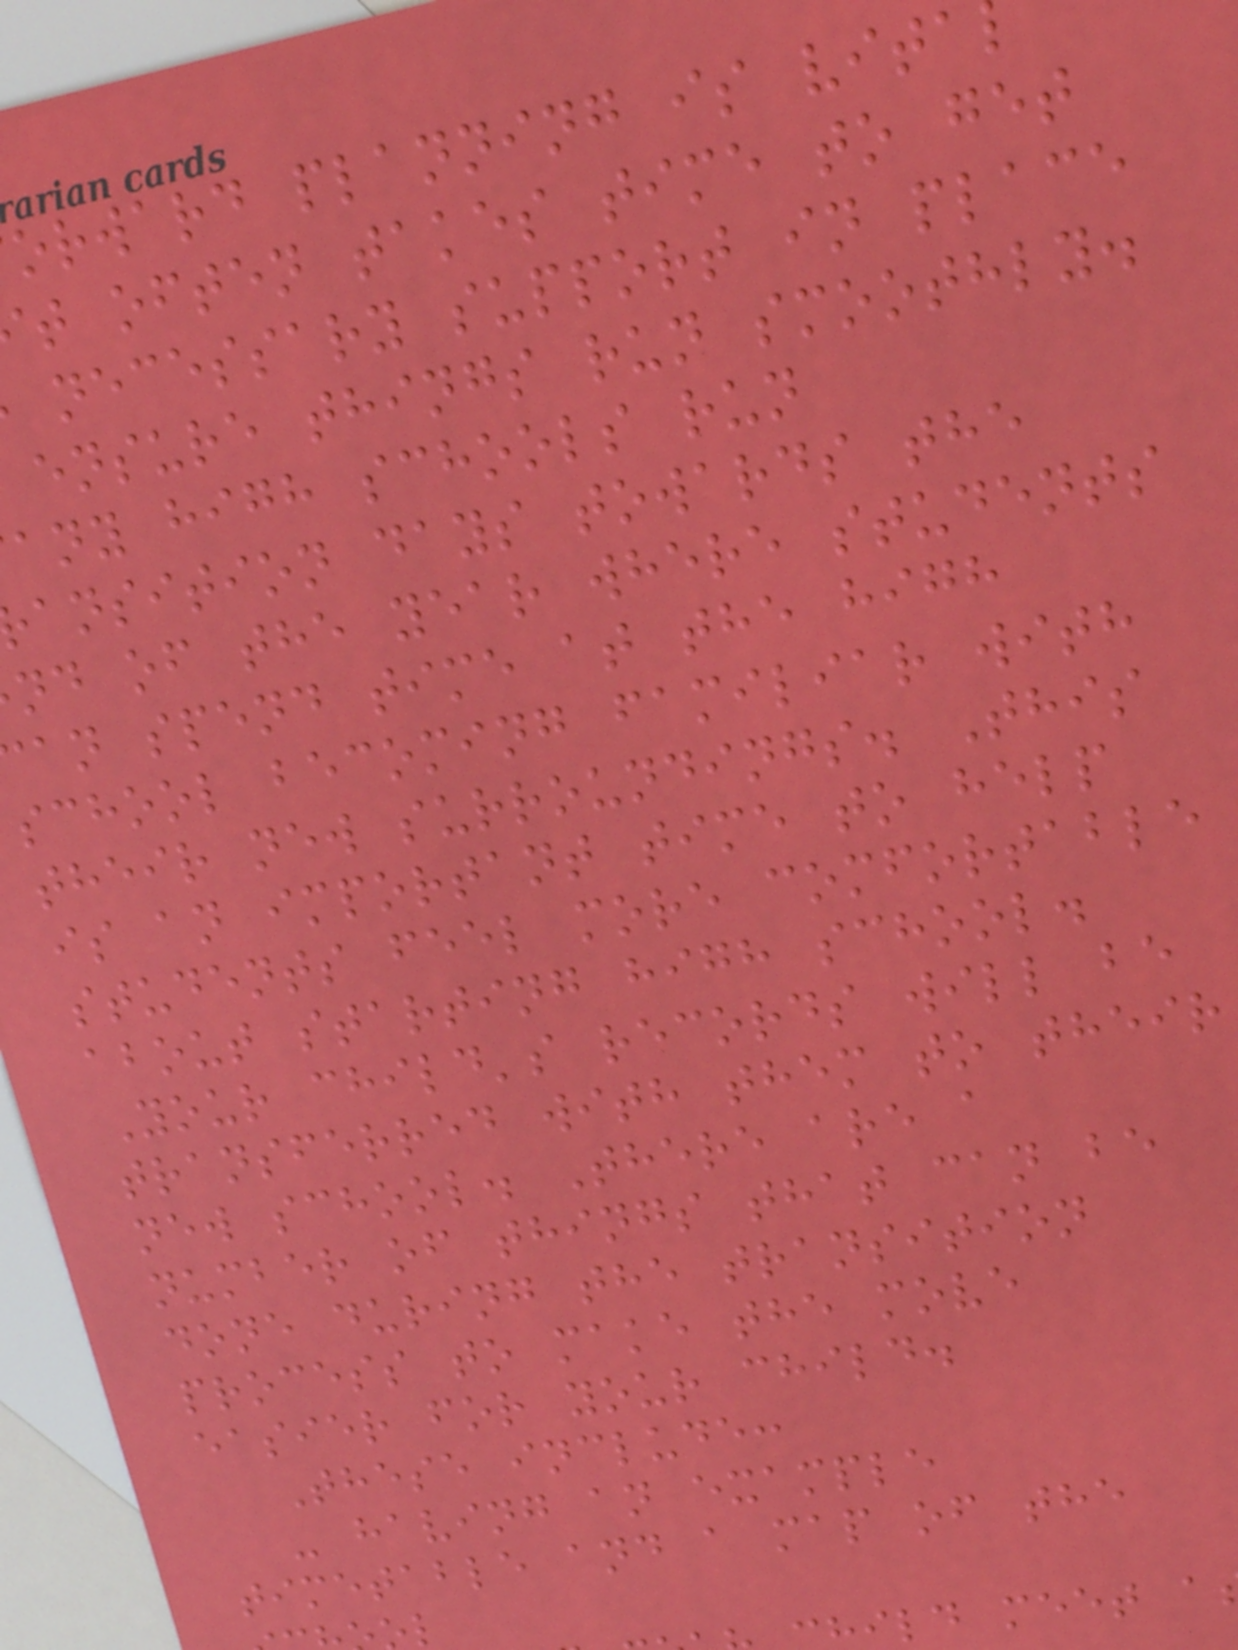orward planning is vita
t often takes time to get
necessary support in place
ensure things run smoothly.
any high schools run
ansition days towards the
nd of the year where students
an spend time at the high
school becoming familiar with
their new surroundings. This
is an important time to help
students feel more comfortable
about starting high school.
Your child's records will be
transferred with them to their
new school. There are a
number of things that can be
done during the transition
process to make the move
easier for your child.
These include:
- having an example
timetable and a map of the
ild meet a
